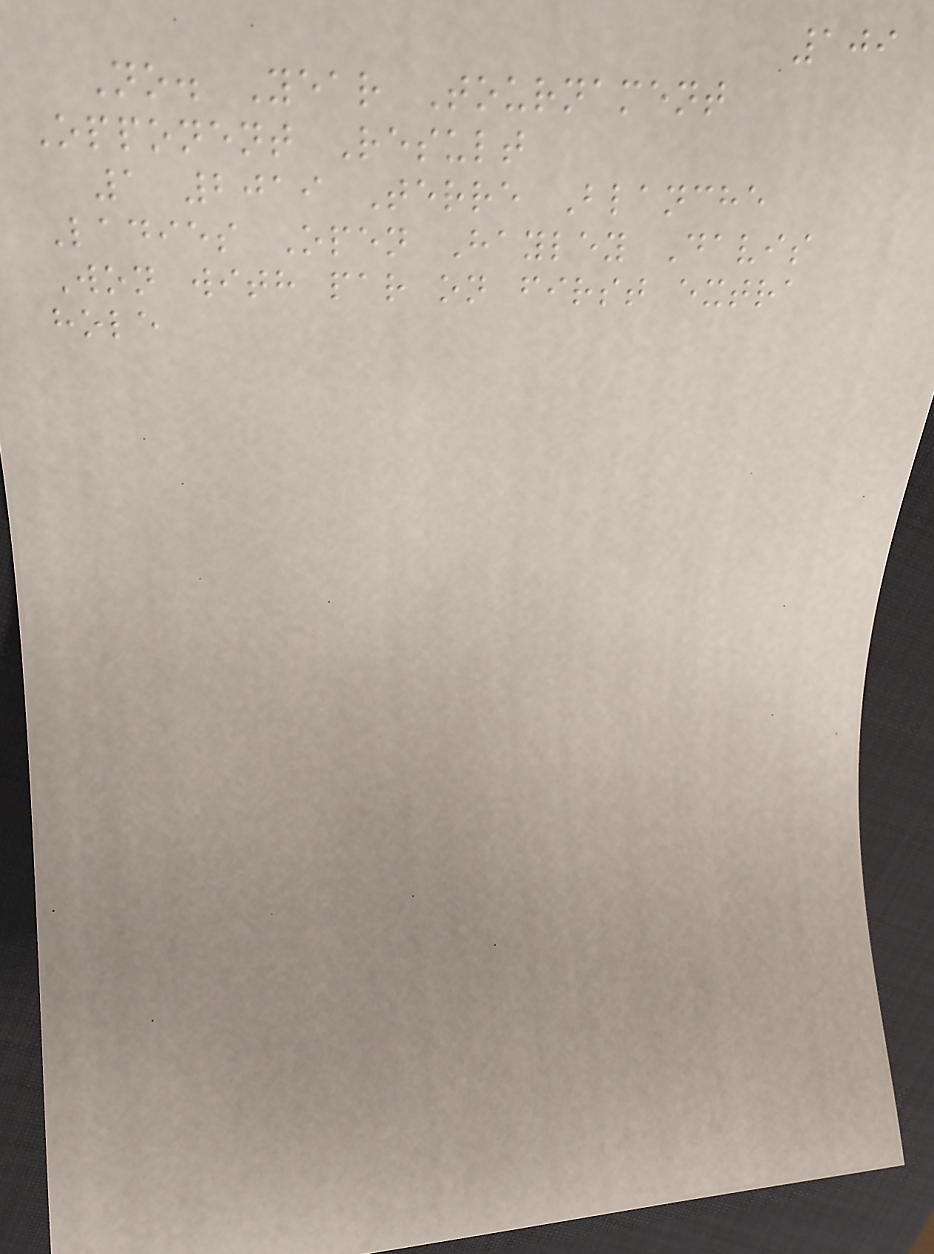109
No. Year Tournament
Opponent Result
1 2019 Terre Blanche
Ladies Open Hayley Davis
Won with par on first extra
hole
